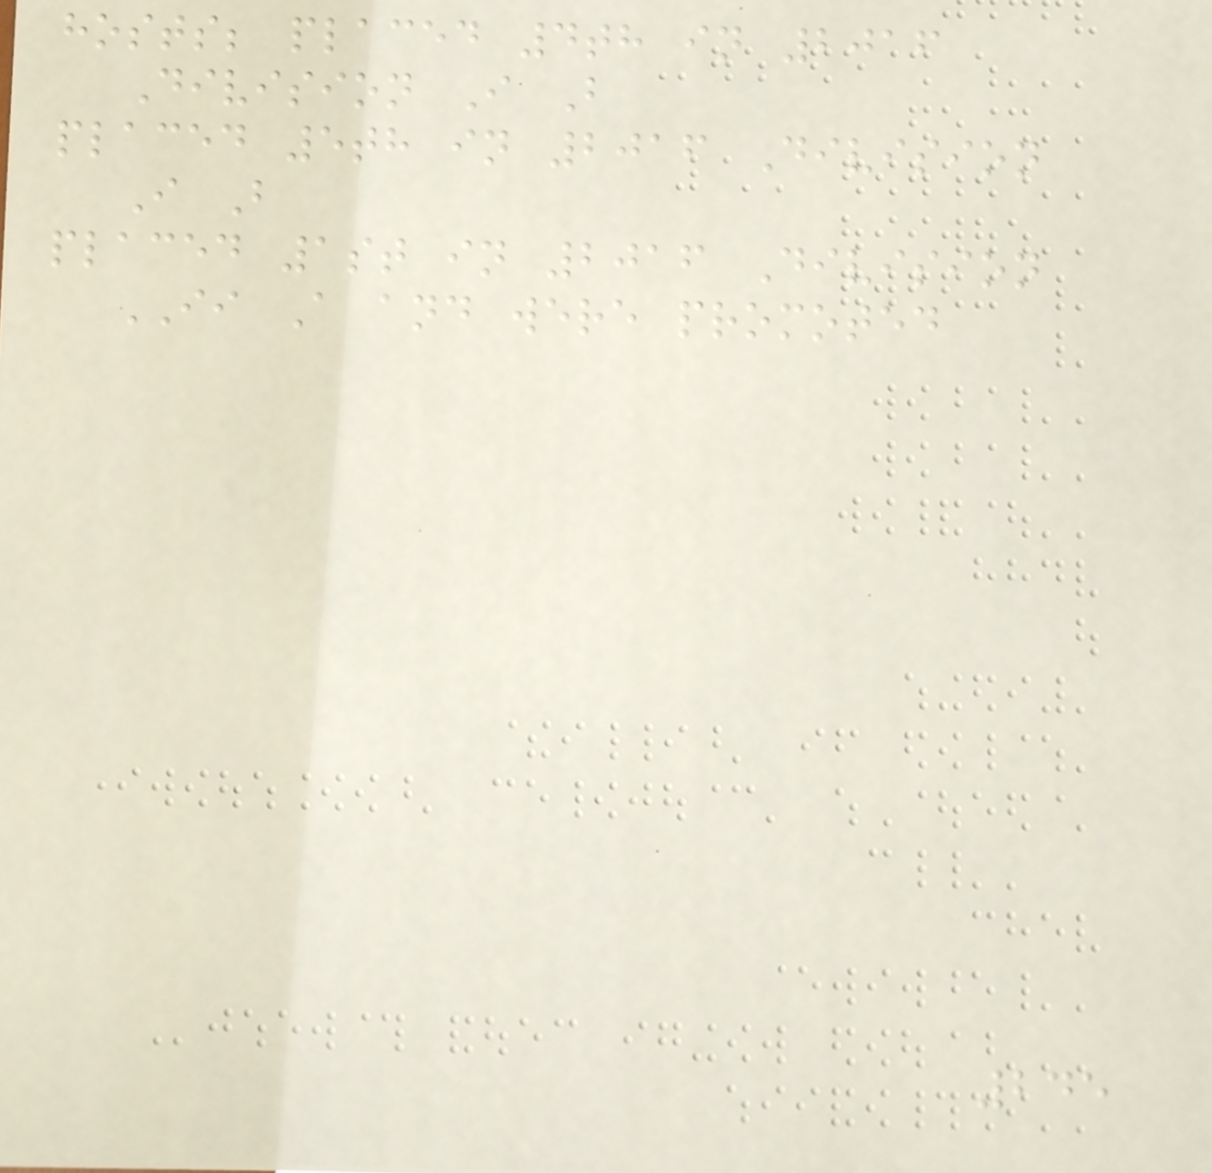hosts; placed 4th in 2016
Division I B
placed 5th in 2016 Division
I B
placed 1st in 2016 Division
II A and were promoted
245
